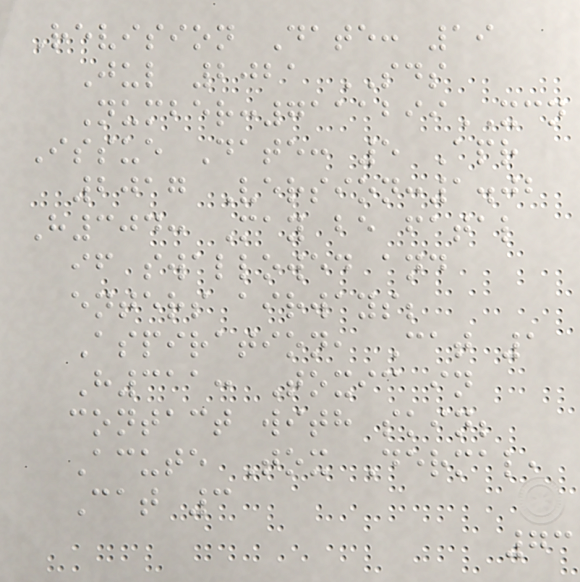Revision Date: 19
Jul 2021 SDS
Number:7111299XCN
Issue Date: 5 Apr
2017 Version:1.02
H304: May be fatal
if swallowed and
enters airways;
Aspiration, Cat 1
H311: Toxic in
contact with skin;
Acute Tox Dermal,
Cat 3
73
